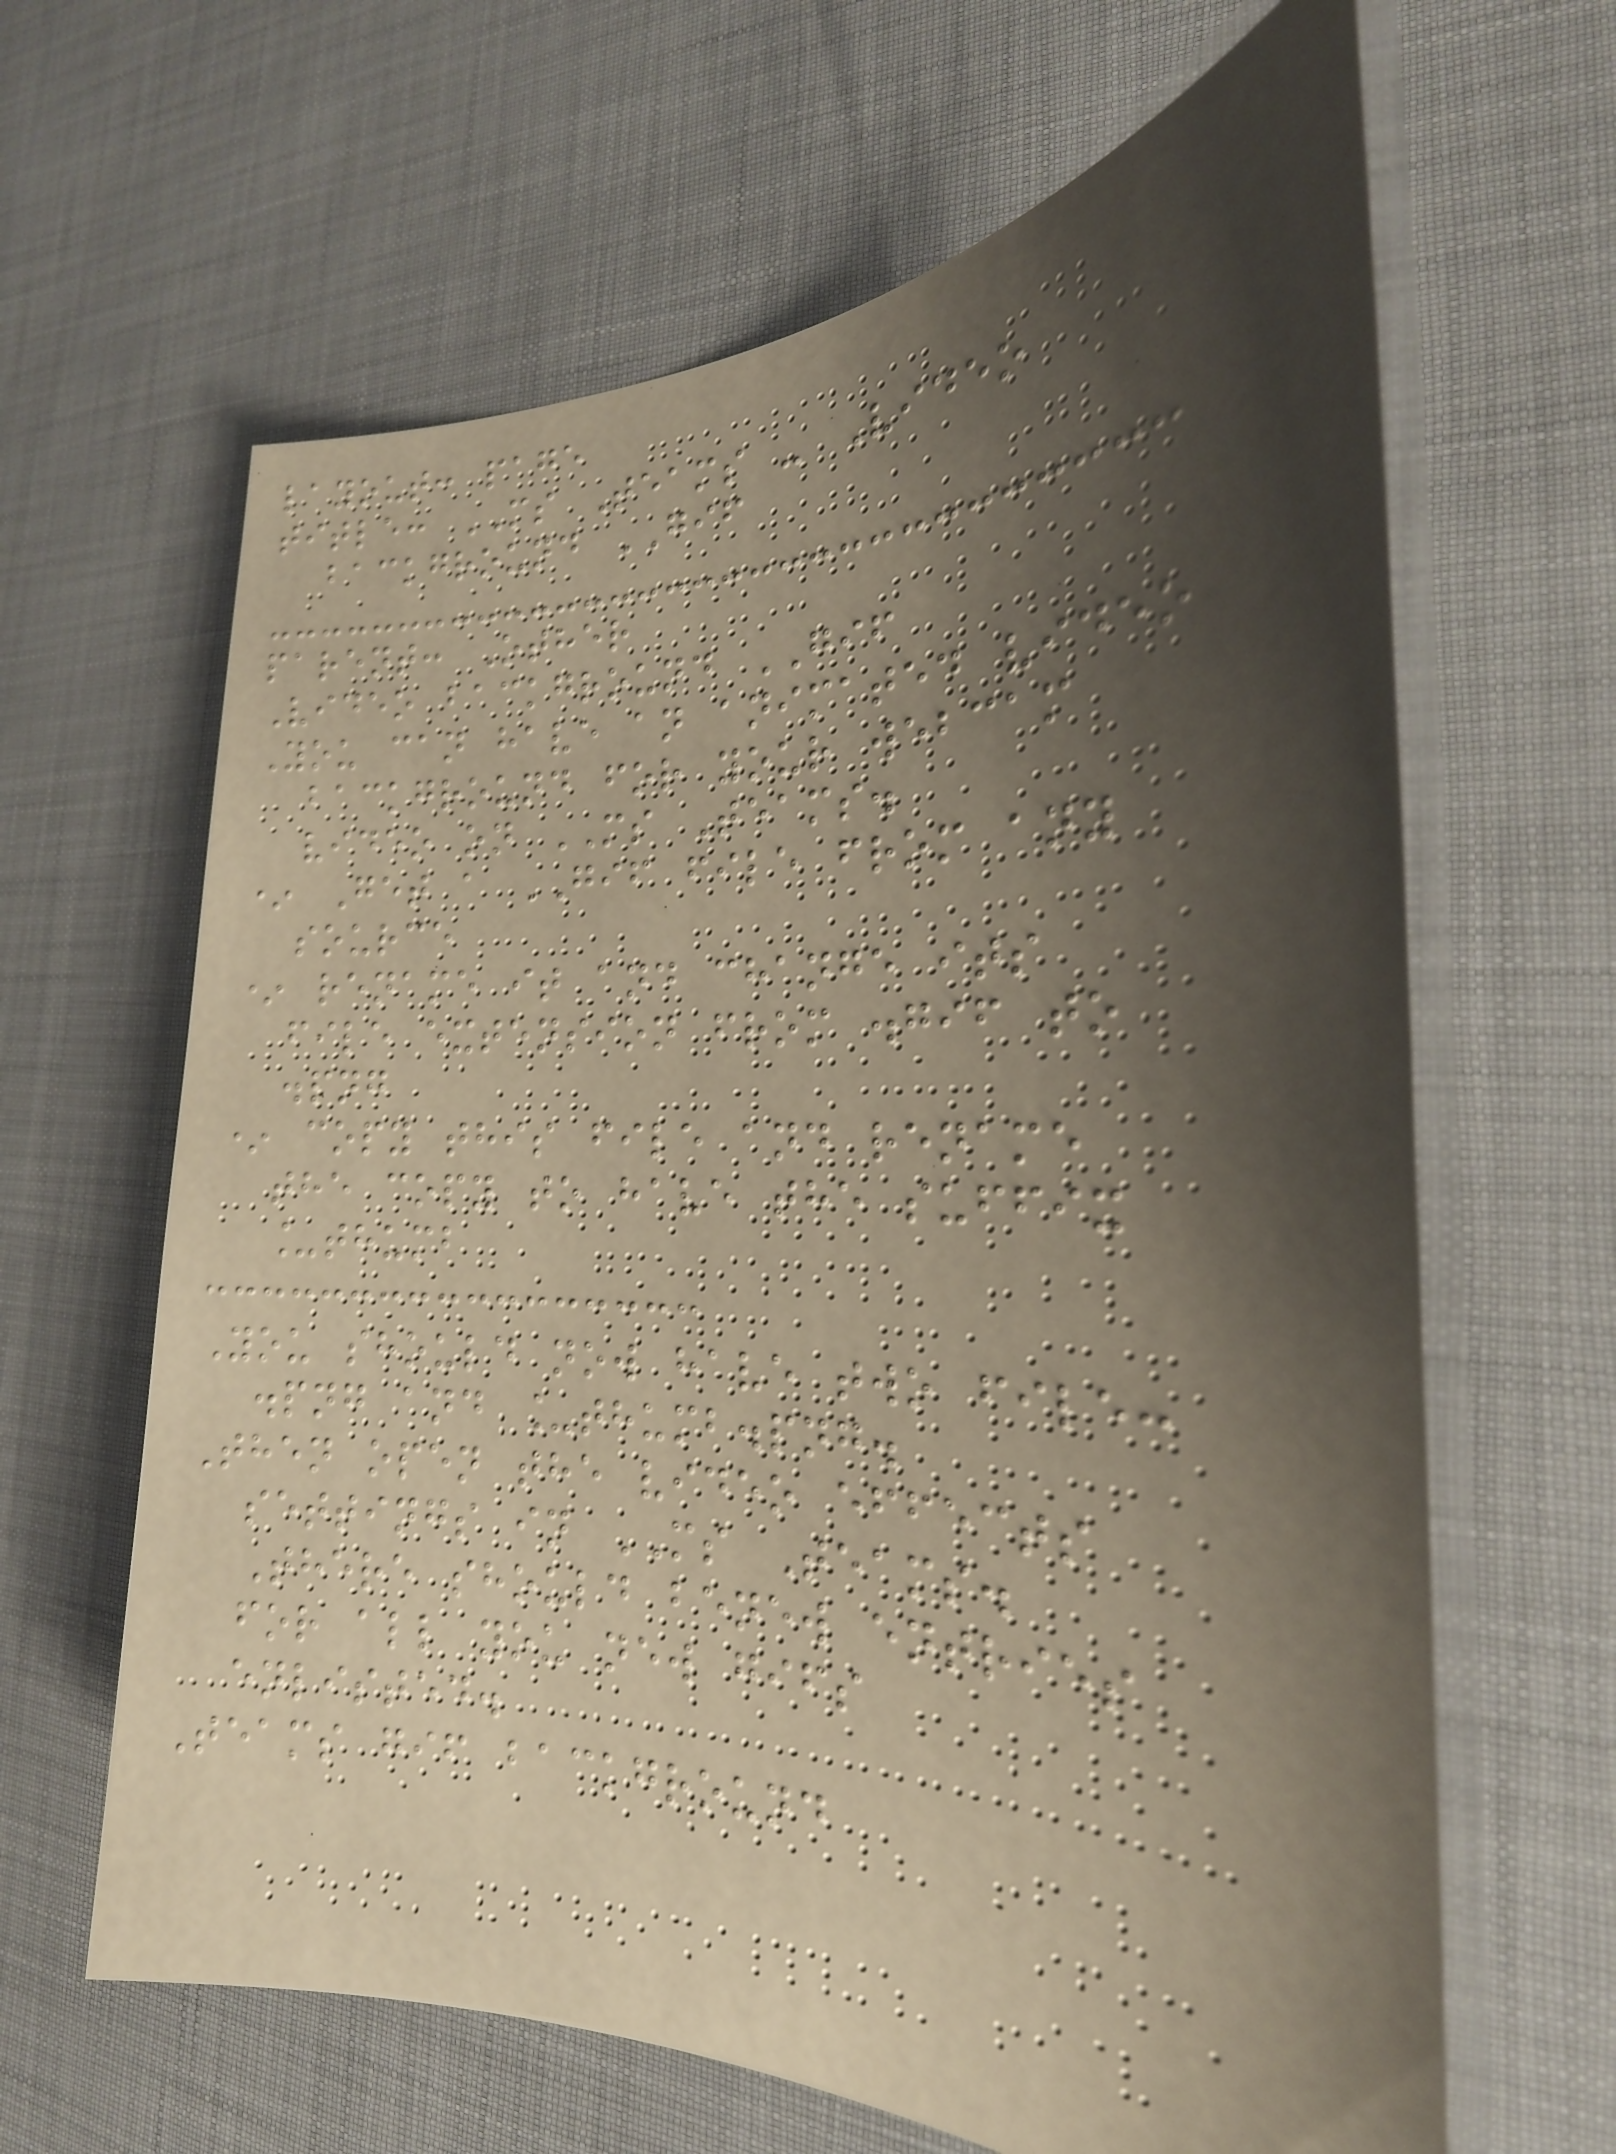layout: page
title: MS Teams - Video
background GIF
parent: Other
Video background GIF
You can have an animated video
background for your webcam
video on MS Teams.
* Get a GIF file from any
source
* rename it and change its
file extension from .gif to
.png
* copy this file and rename
the copy to have the suffix
_thumb
You should now have two file:
.png and _thumb.png.
Then open the video effects
settings in MS Teams.
There should benew entries
for all you new gifs
enlisted.
Teams gif background
